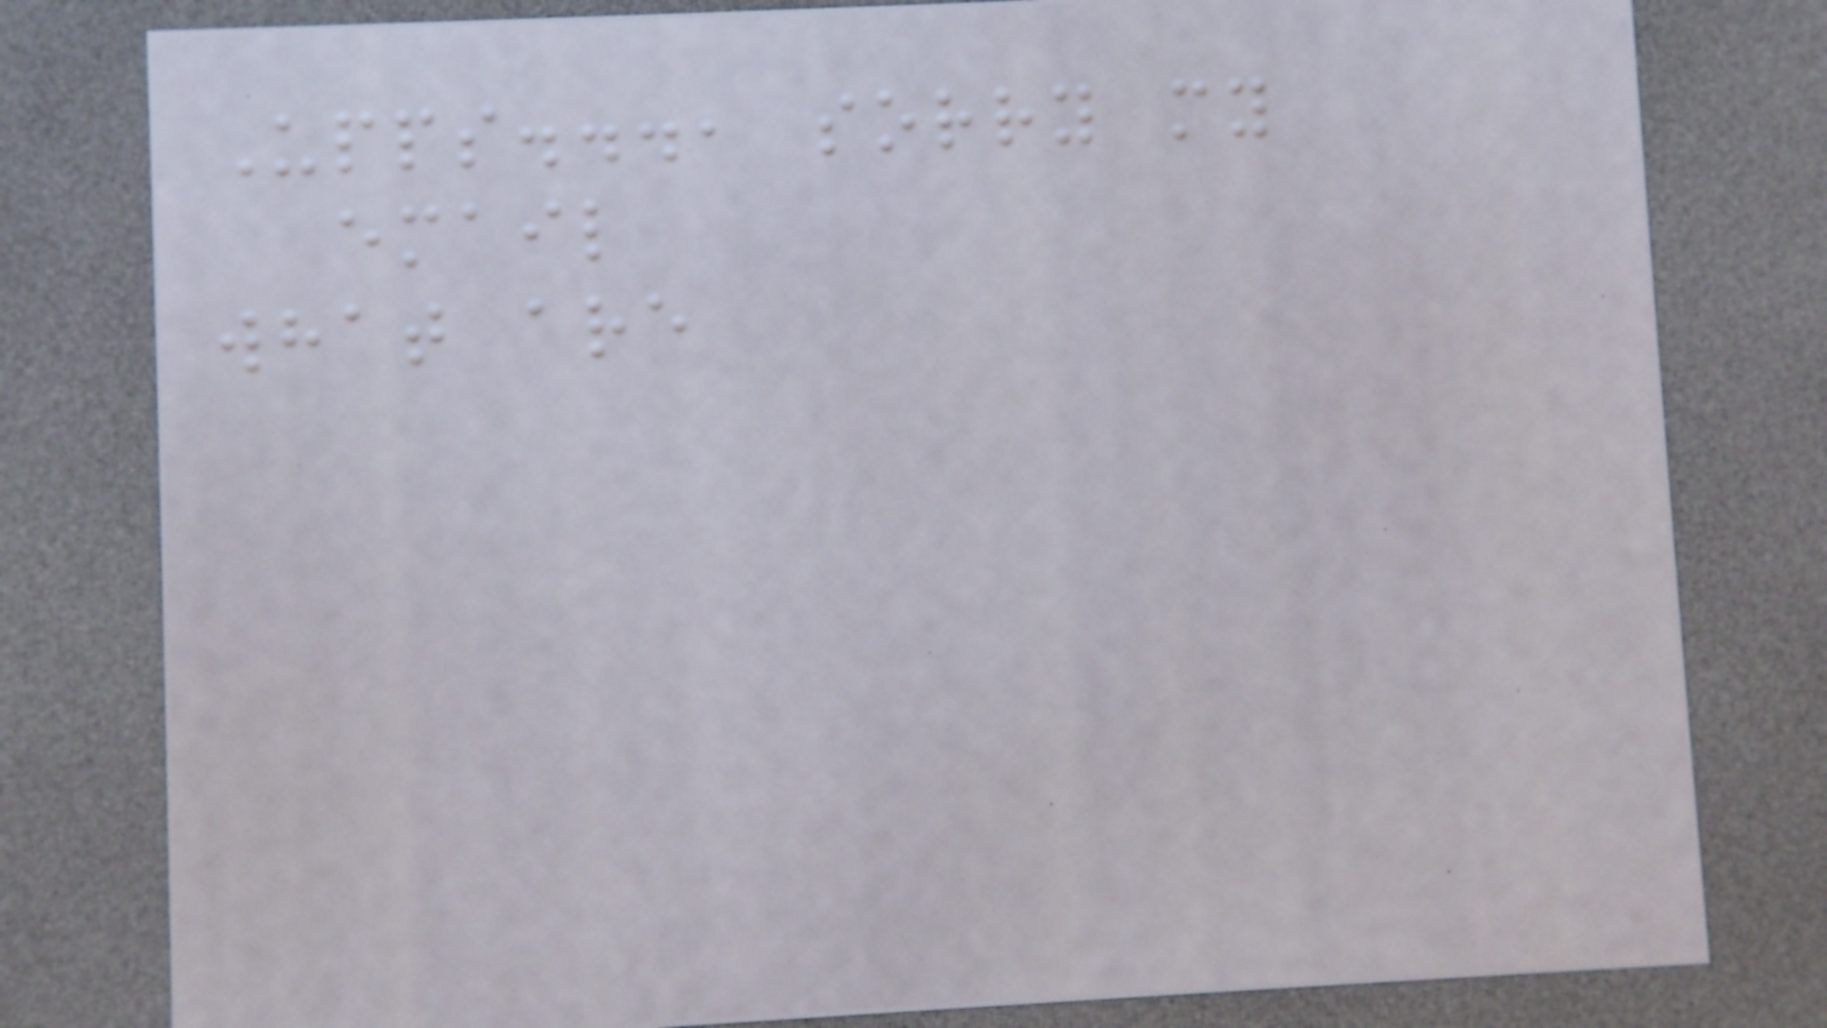Upps..., sorry my
email
what are
